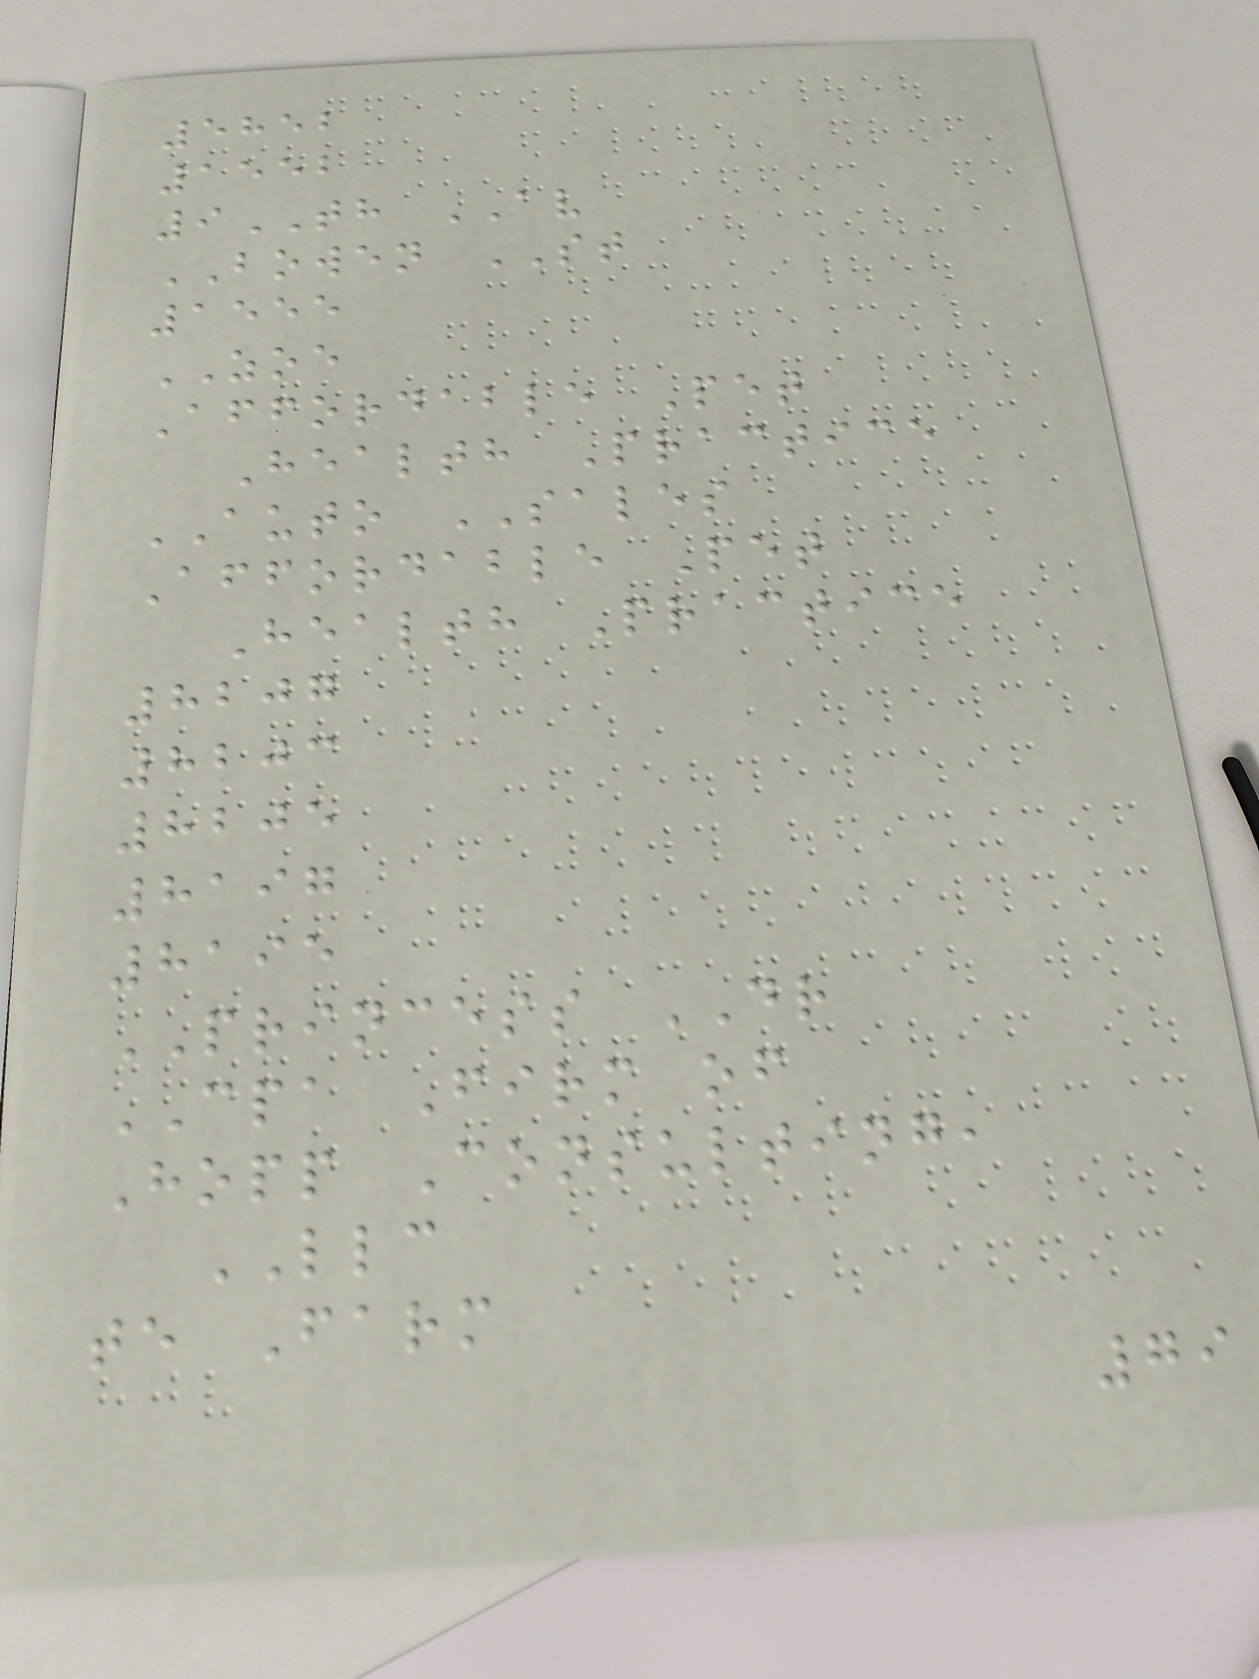5852
1552
9TH AV
BOWEN ST
1555
ZOE
Affordable Pet
Health Practice
AUTO SALES
Affordable Pet
Health Practice
8207
8203
8205
8197
8195
PRINCESS DR
CPA Firm of
Hopp Consulting,
LLC
te Farm
79
